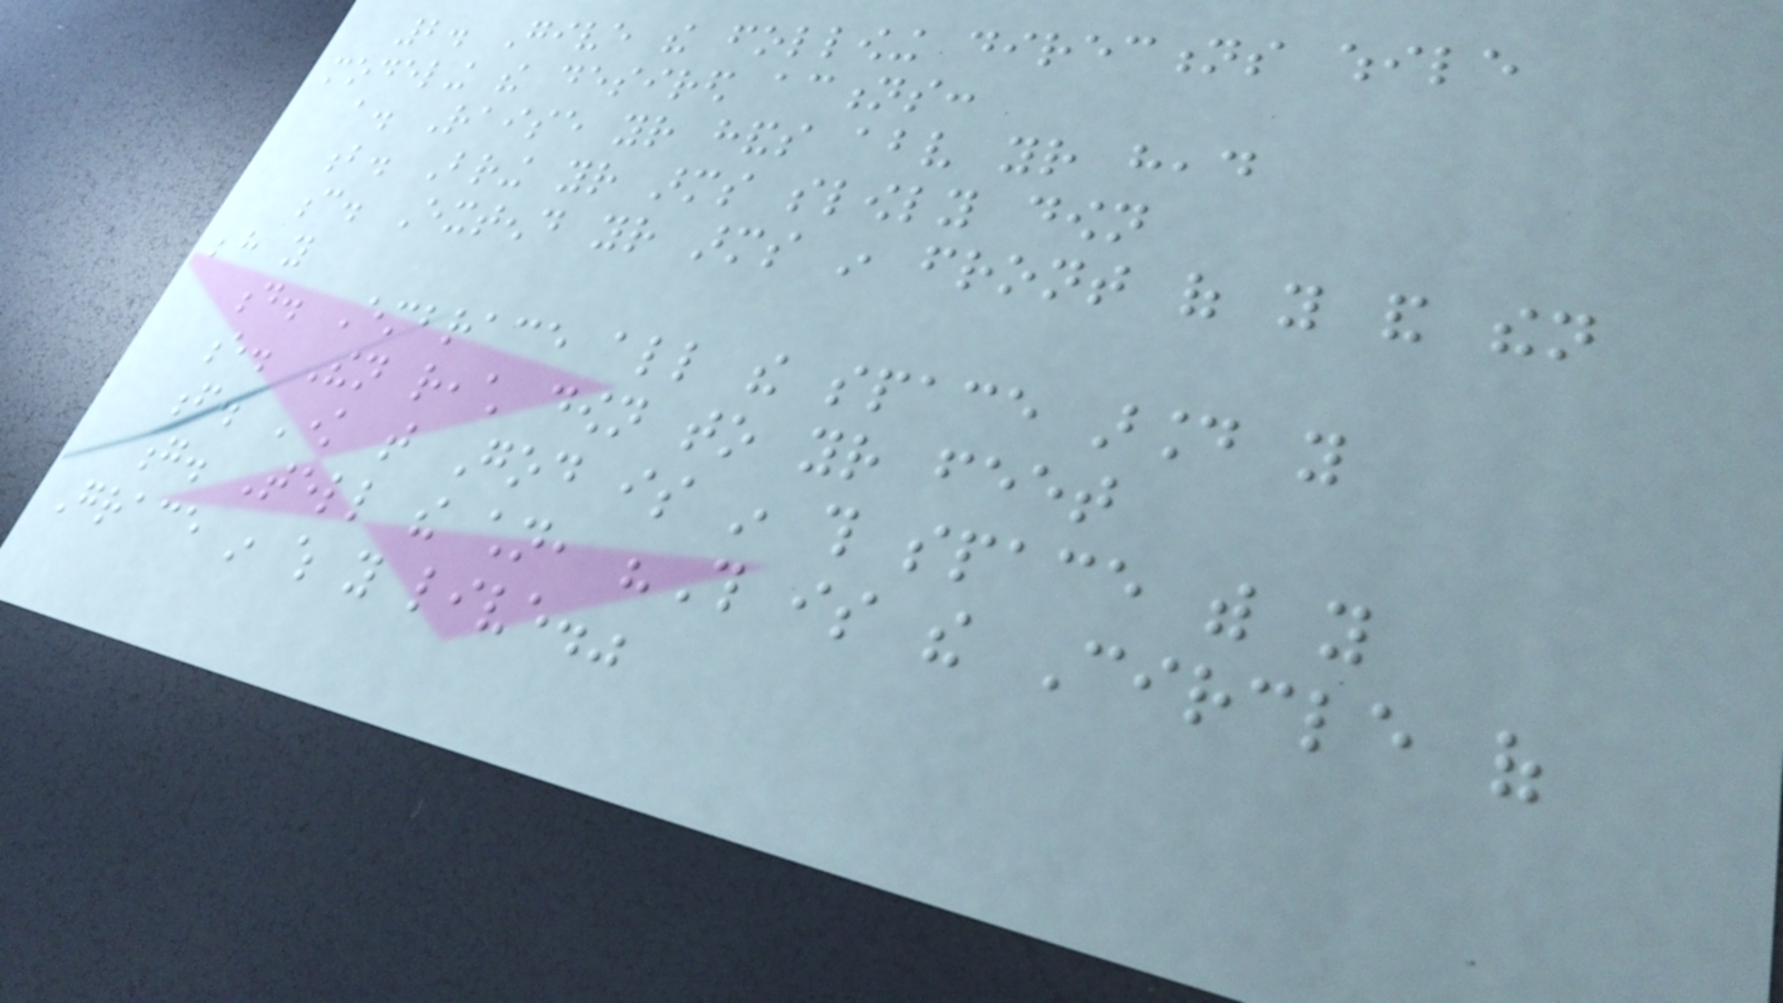2. Give the following directions while
modeling the desired actions:
a. Raise your hands above your head
b. Bring your arms slowly down
c. Extend your arms in front of you and then
behind you
d. Embrace all the space around you
e. Then reach down to your feet
f. Know that God is in this space with you
g. Tell the children, "This is the Circle of
Grace in which you live."
